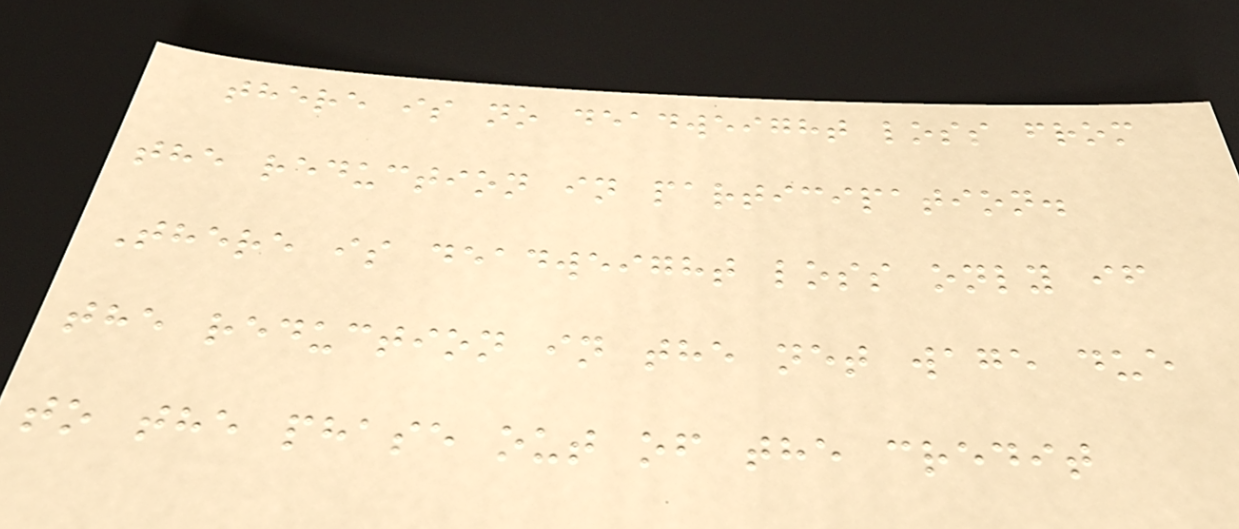there is no deadweight loss from
the reduction in participation.
There is deadweight loss only if
the reduction in the net wage due
to the phase out of the credit
